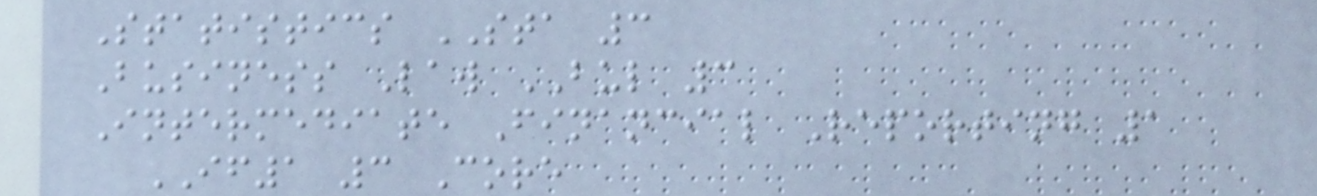Statistics STA 3
Business Law BUL 3
Intermediate Financial Reporting 1
IF1 3 Core
